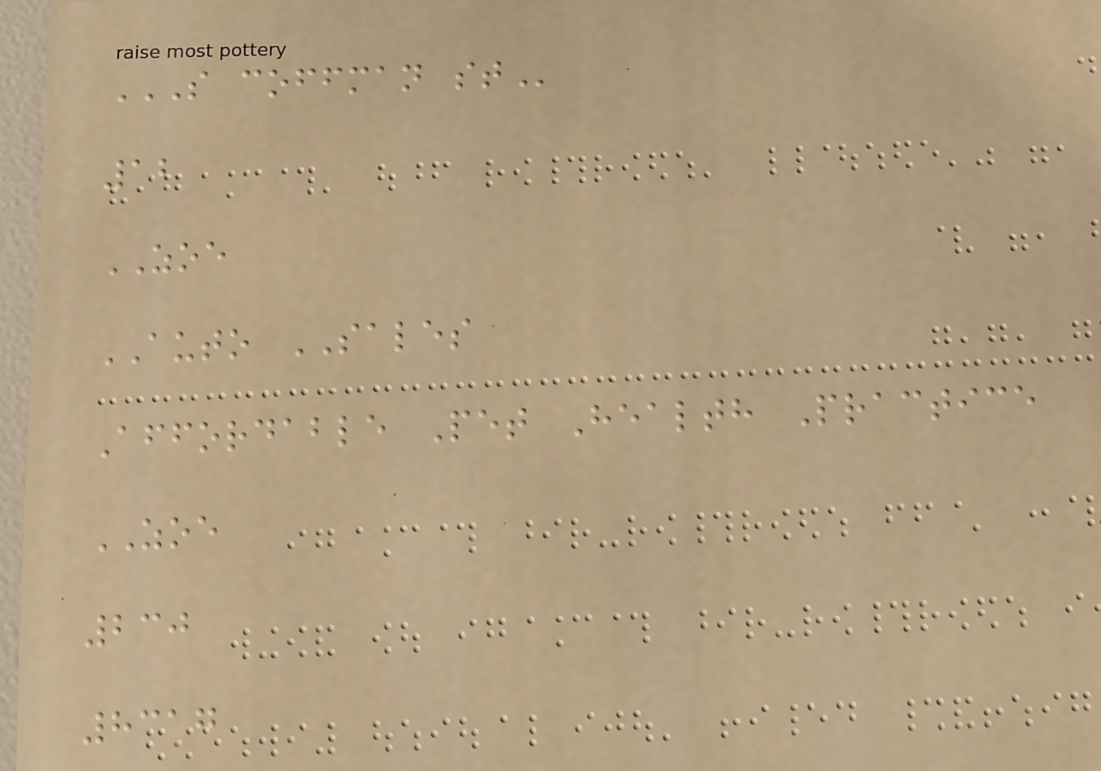S COFFMAN ST
12
ZOE
AUTO SALES
Affordable Pet Health Practice
ZOE
230
8317
